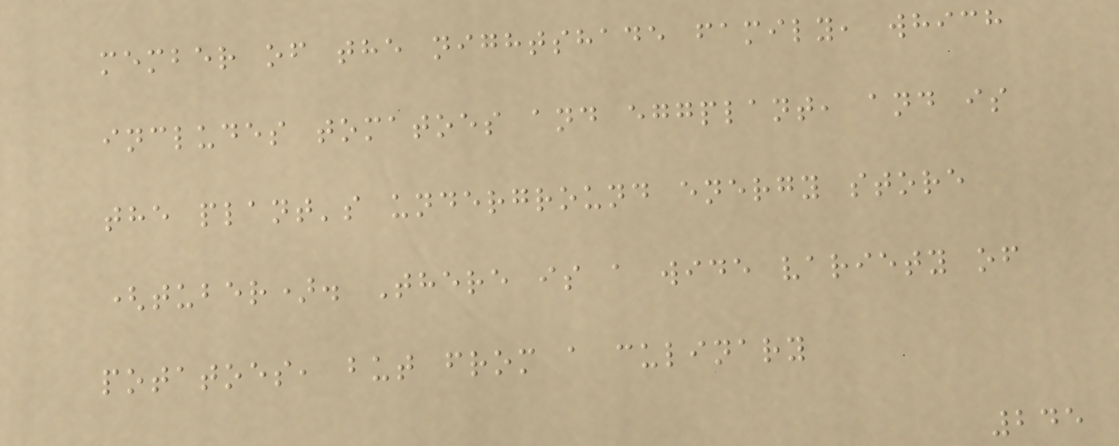member of the nightshade family, which
includes tomatoes and eggplant, and is
the plant's underground energy store
(tuber). There is a wide variety of
potatoes, but from a culinary
245
